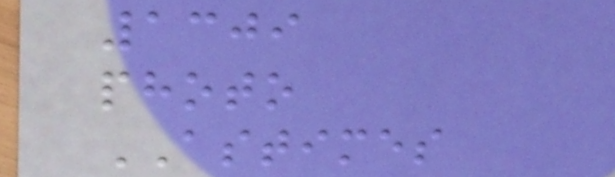1309
photo
ASTIMES
